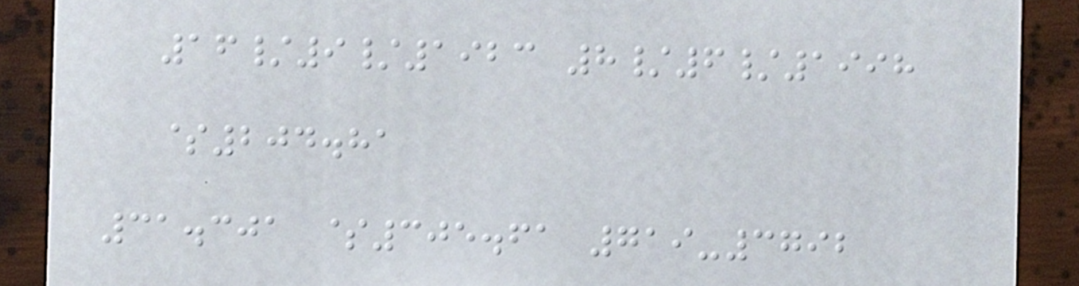16/9/1923 8/6/1998
$204.81
31.301 $305.61 719-3792
